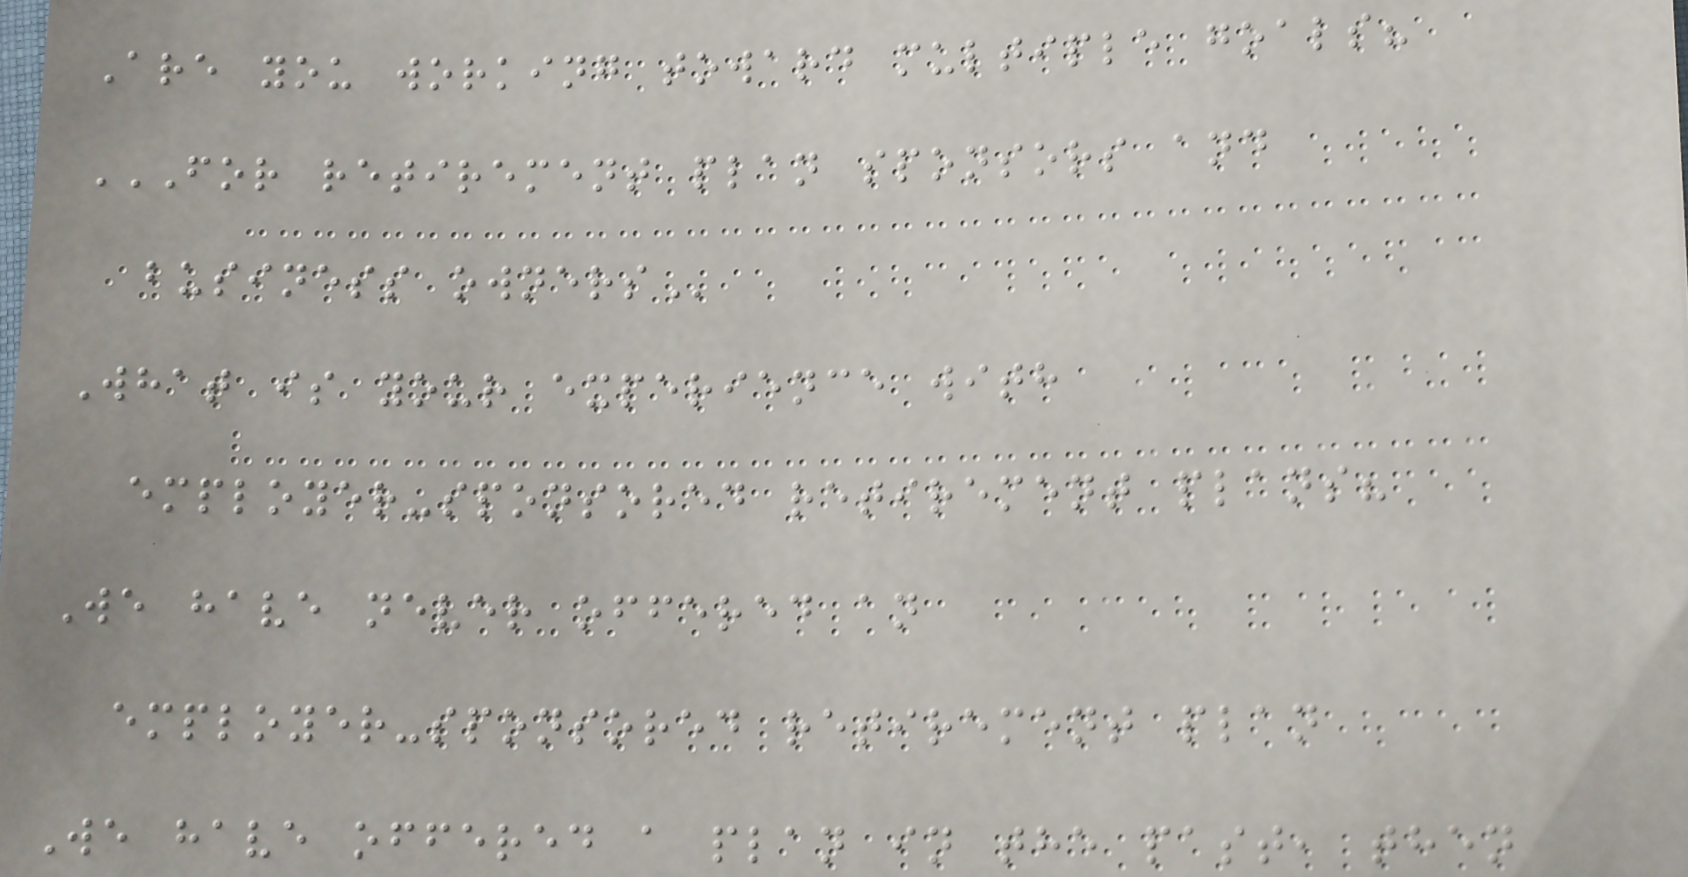Are you working toward multiple goals?
FOR RETIREMENT PLAN SPONSORS AND
BUSINESS OWNERS
What is your experience with
employer-sponsored retirement plans?
We have never offered an
employer-sponsored retirement plan
We have offered a plan in the past, then
